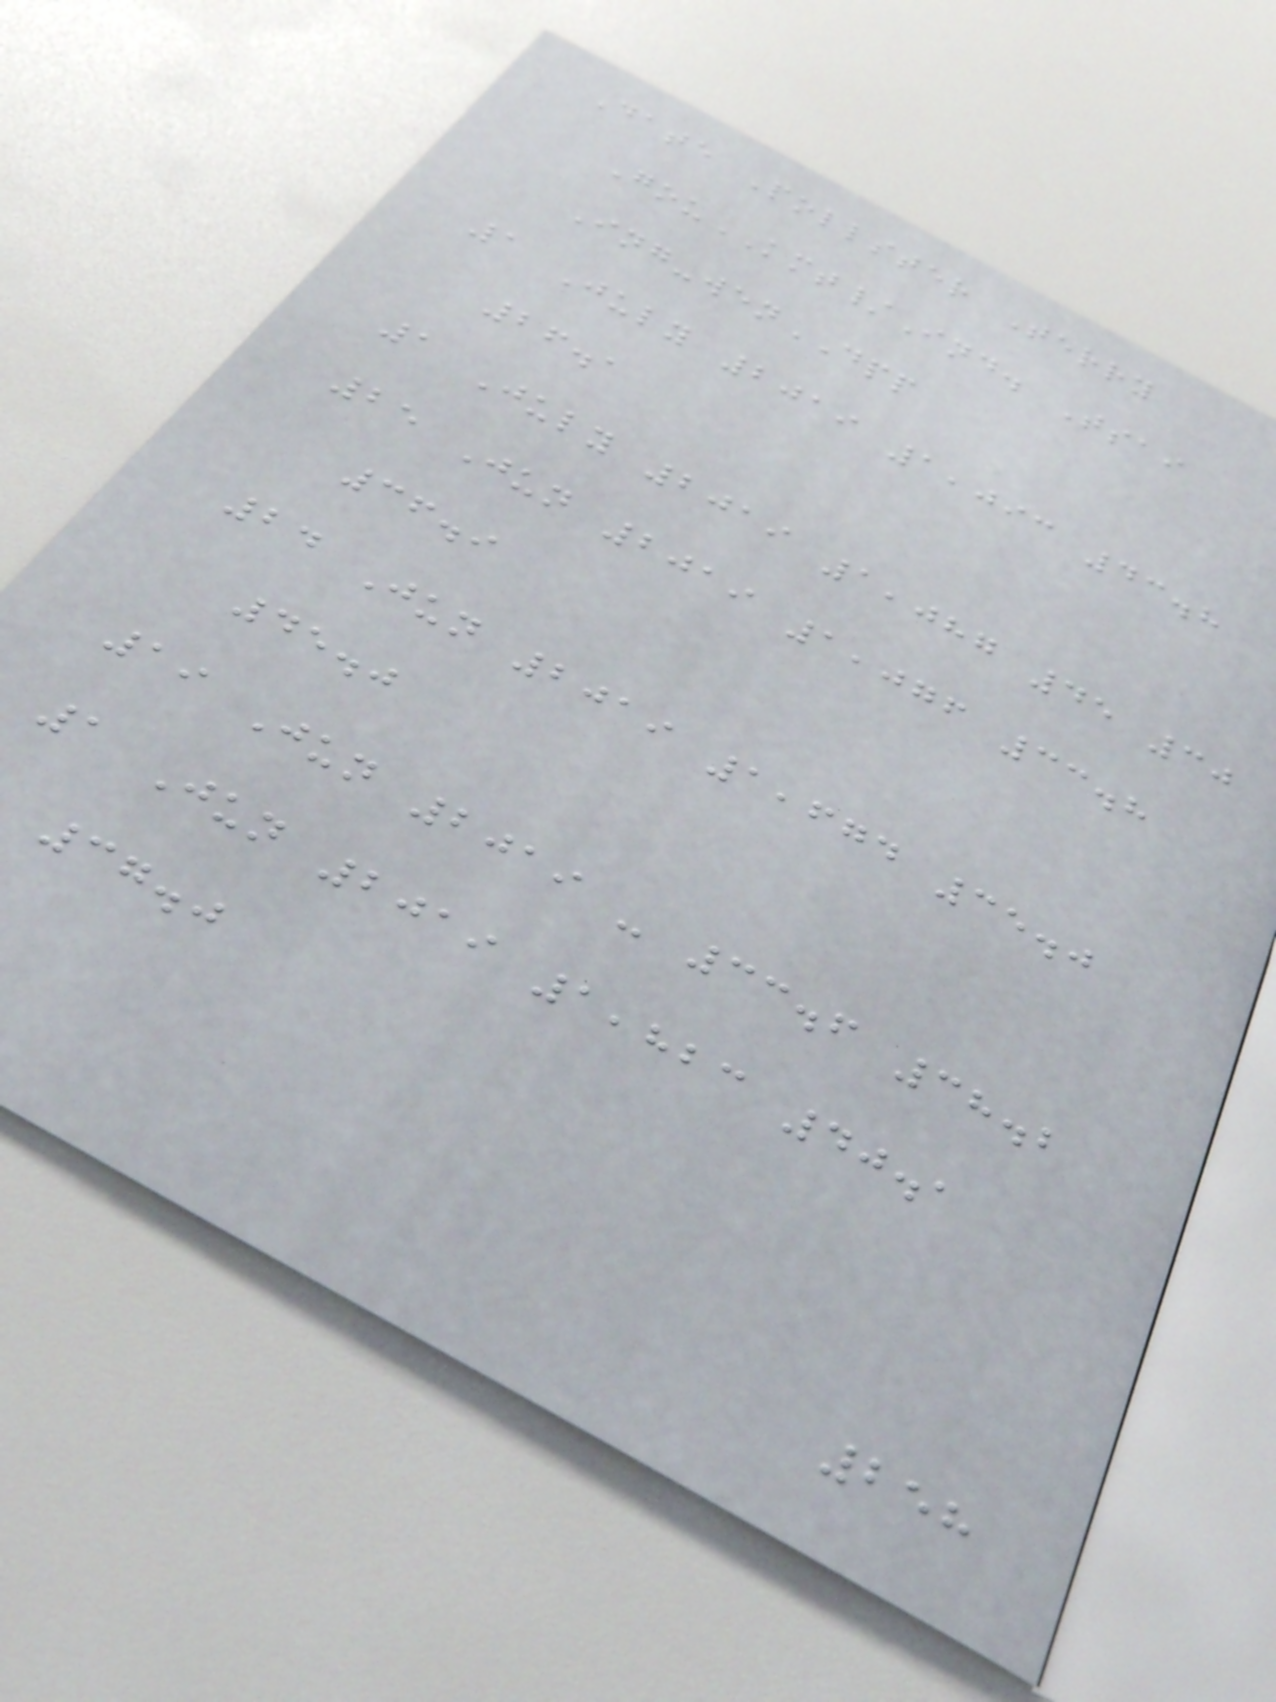Date Pollster Terry
GouKMT/Ind. Tsai
Ing-wenDPP
1 July 2019 1,093 43.8
26.1
1 July 2019 1,087 45 30
25 Jun 2019 1,076 33.8
36.9
24 Jun 2019 1,674 35.0
45.0
19 Jun 2019 - 33.6 38.2
1 Jun 2019 1,823 40.1
37.0
258
